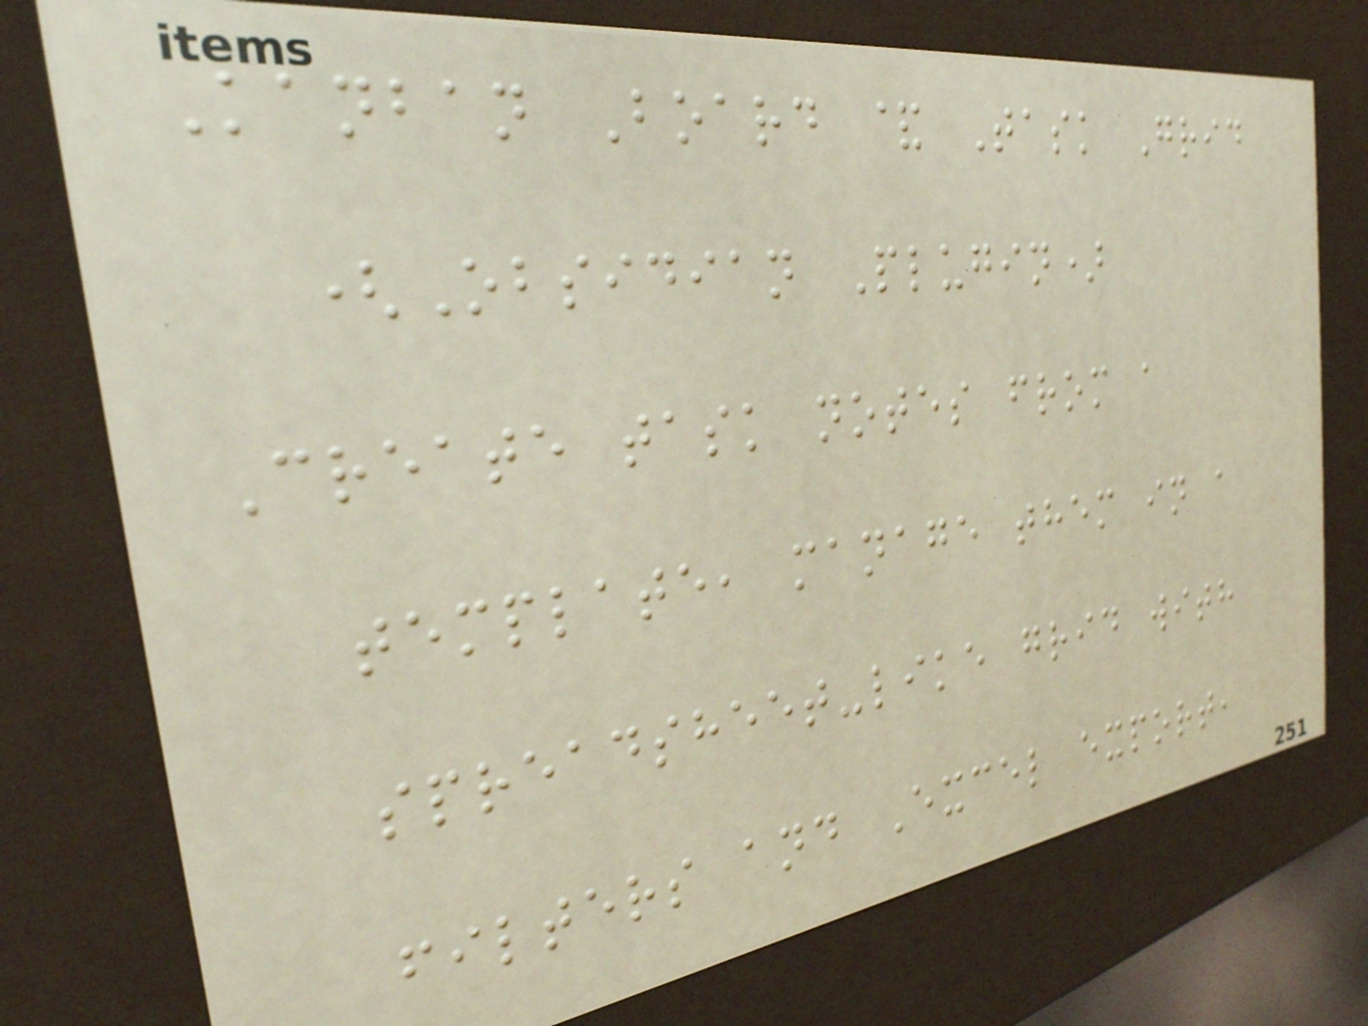Kanban Board & Task Grid
(Obsidian Plugin)
Create task notes from a
template, manage them in a
spreadsheet-like grid with
filters and Excel export,
